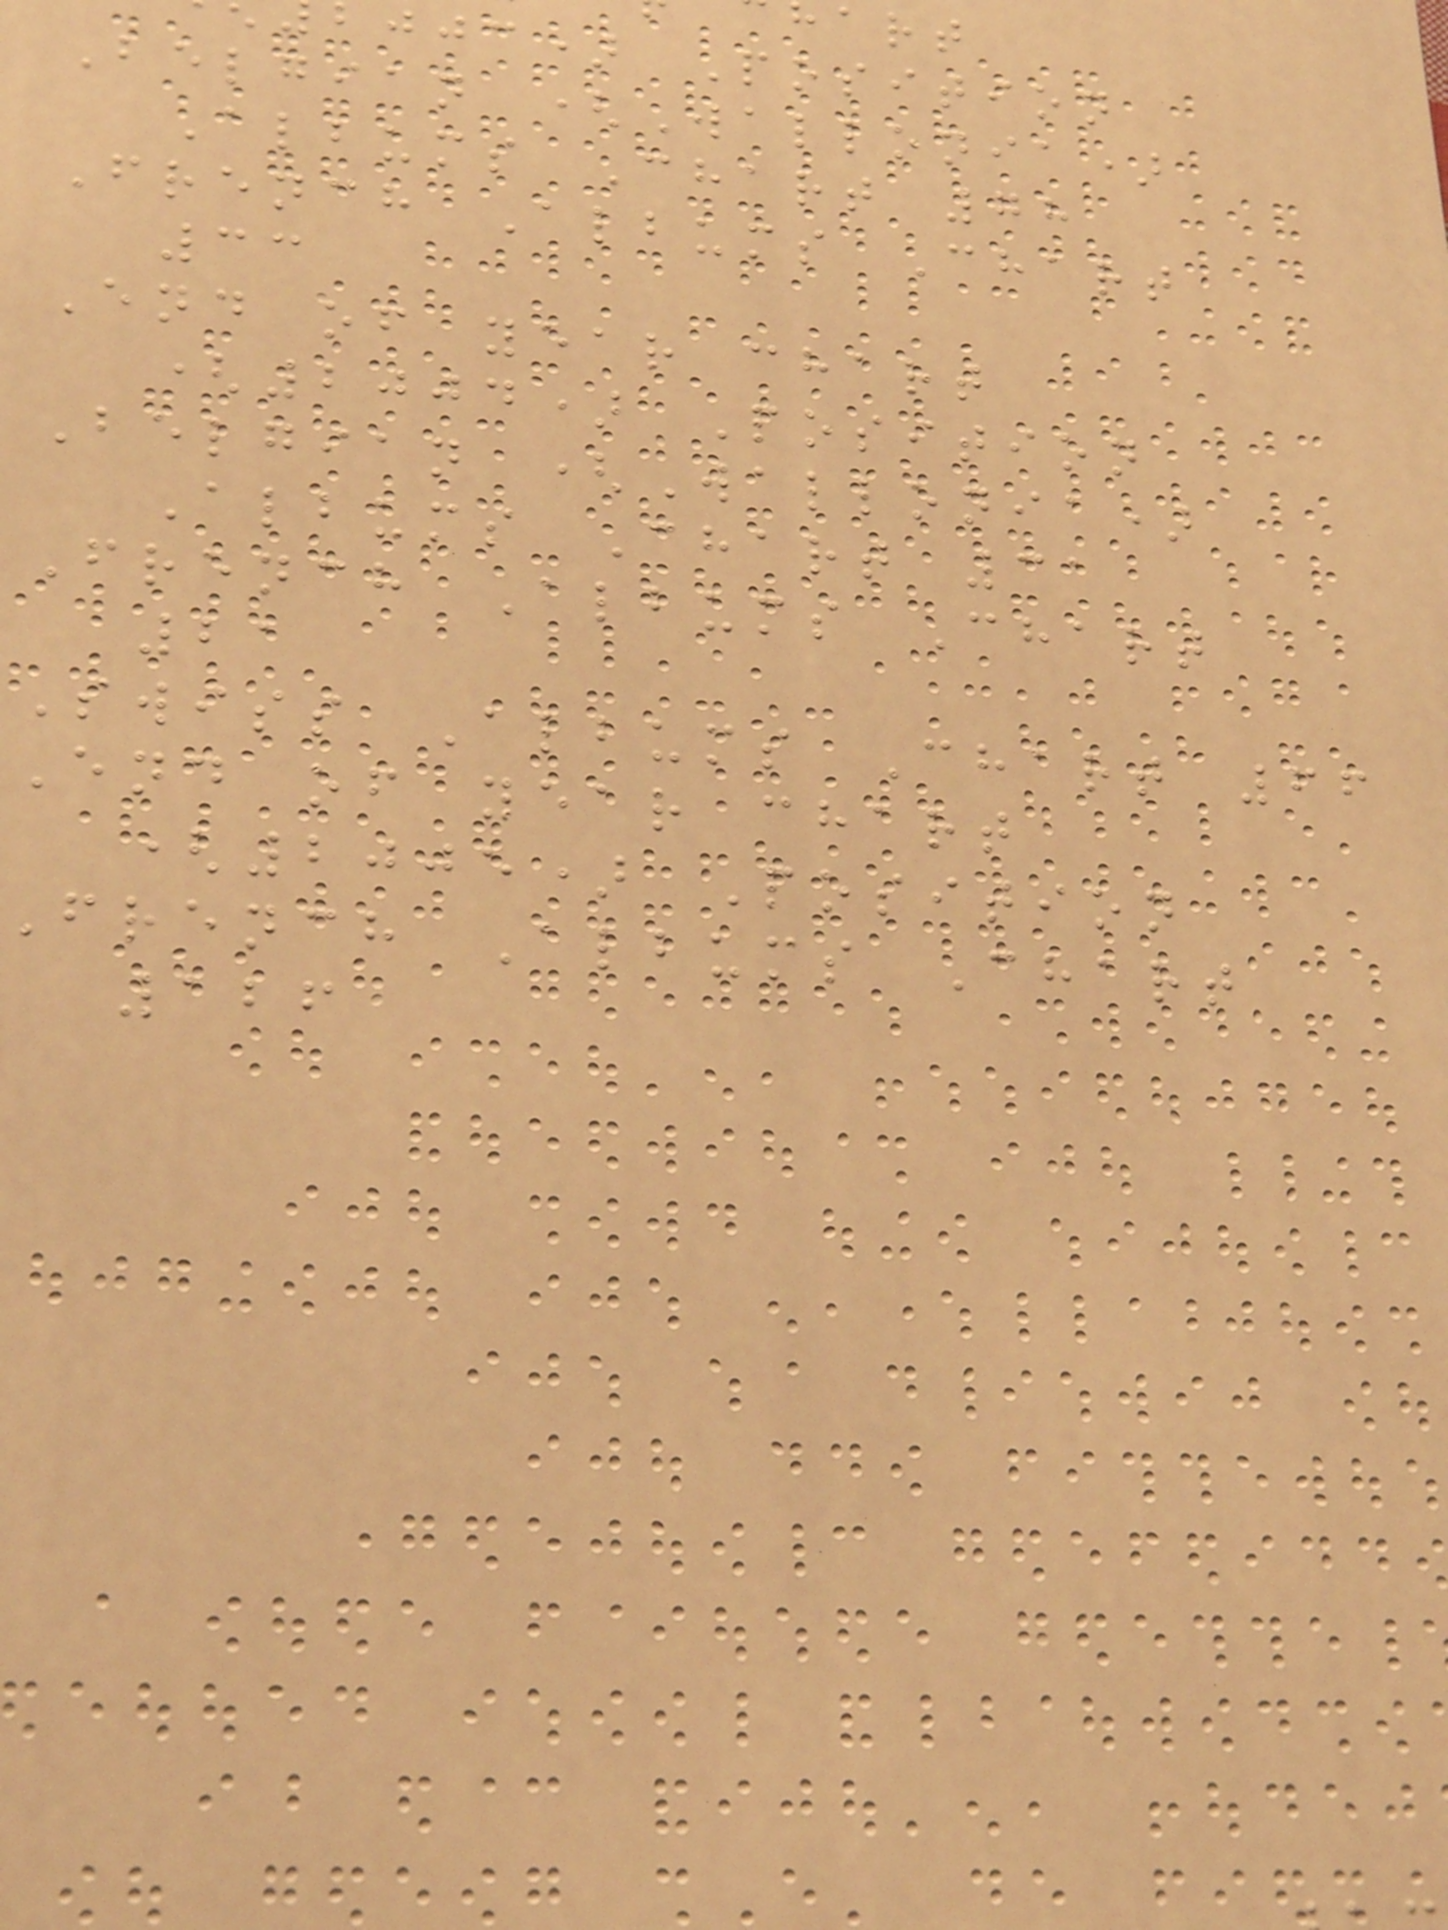jjc) Position
Belgian (Wallonia)
Albums Chart 78
French Albums Chart
33
End of year chart
(2004) Position
Belgian (Wallonia)
Albums Chart 31
French Albums Chart
21
Swiss Albums Chart 66
End of year chart
(2005) Position
french Albums Chart
126
